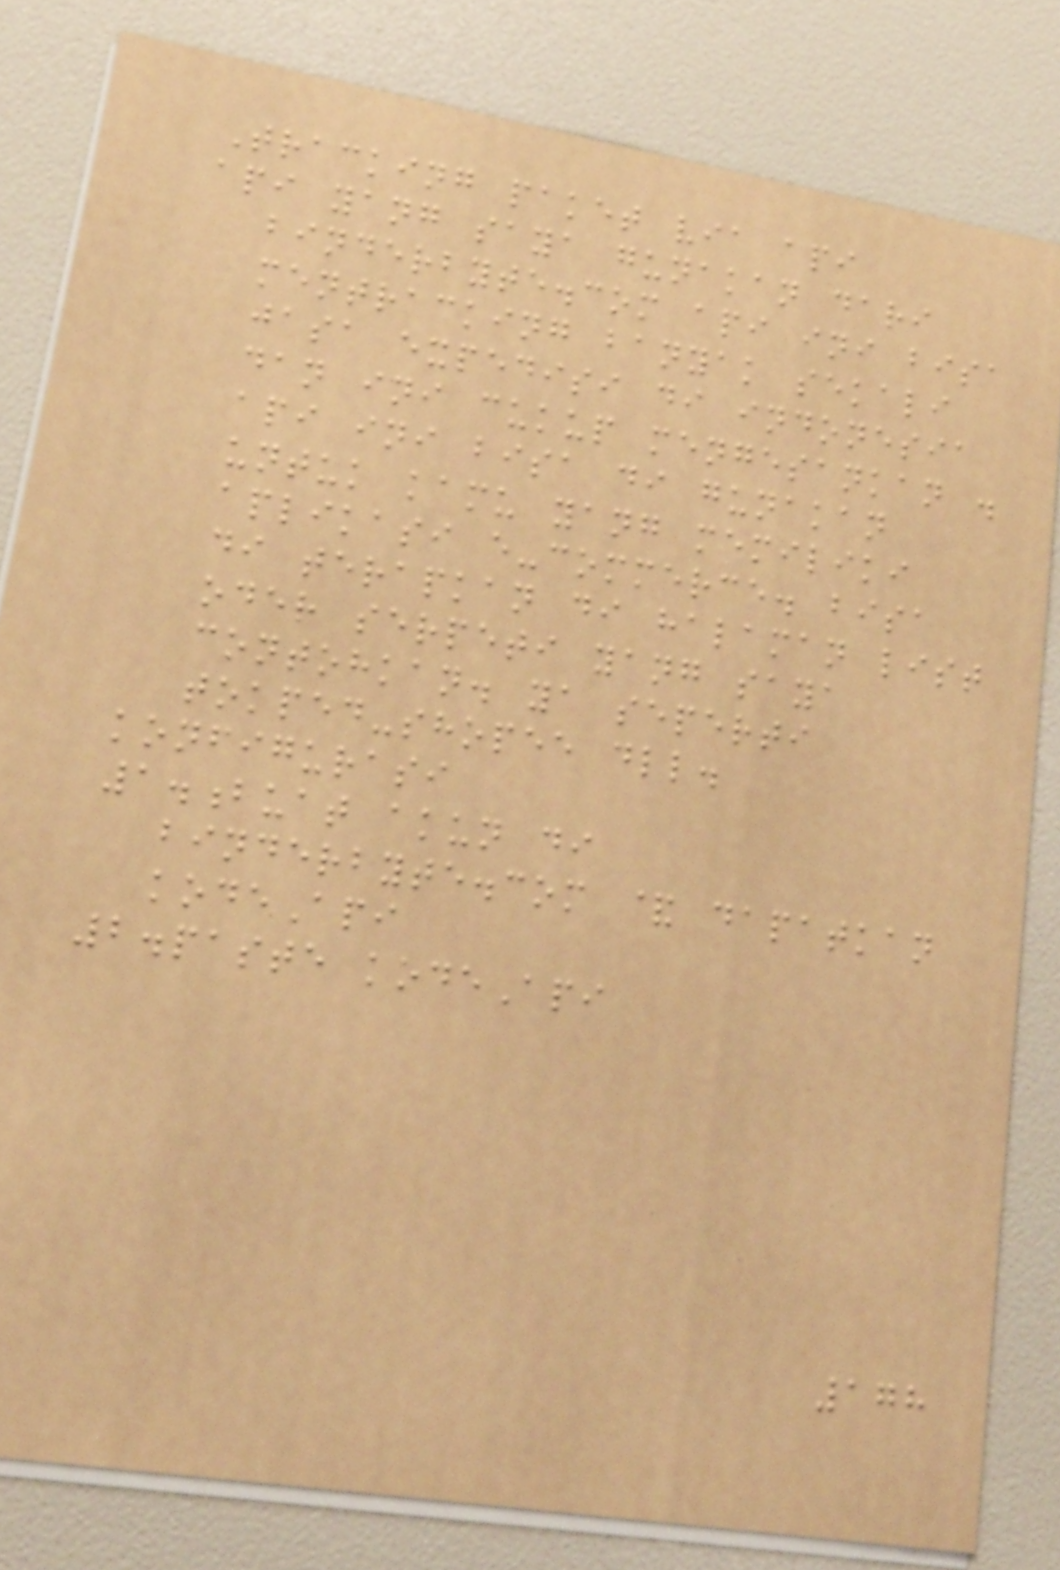Tracking paket via api
api yang saya gunakan dari
binderbyte.com api ini bisa
mentracking banyak sekali
jasa expedisi di indonesia
dan ini cukup mengesankan .
api ini bisa di gunakan
untuk kamu yang memiliki
aplikasi e-commerce. bisa
di terapkan di halaman list
oder serpeti yang saya
contohkan. ya seperti
tokped-shopee dll.
konfigurasi
1.buat akun di
binderbyte.com & dapatkan
kodeApi
2.paste kodeApi
178
